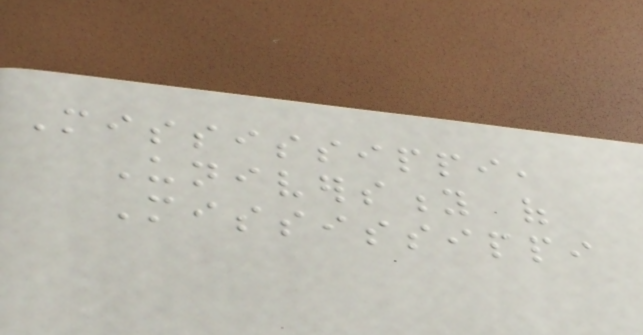Mississippi,
University of
Mississippi
